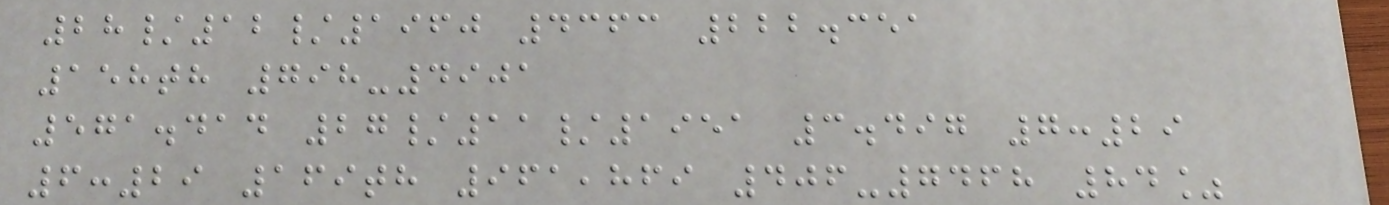28/12/1960 4363 222.351
158th 798-4901
571.414 27/11/1951 3.497 7:29
6:29 169th 961,869 406-7468 84%
